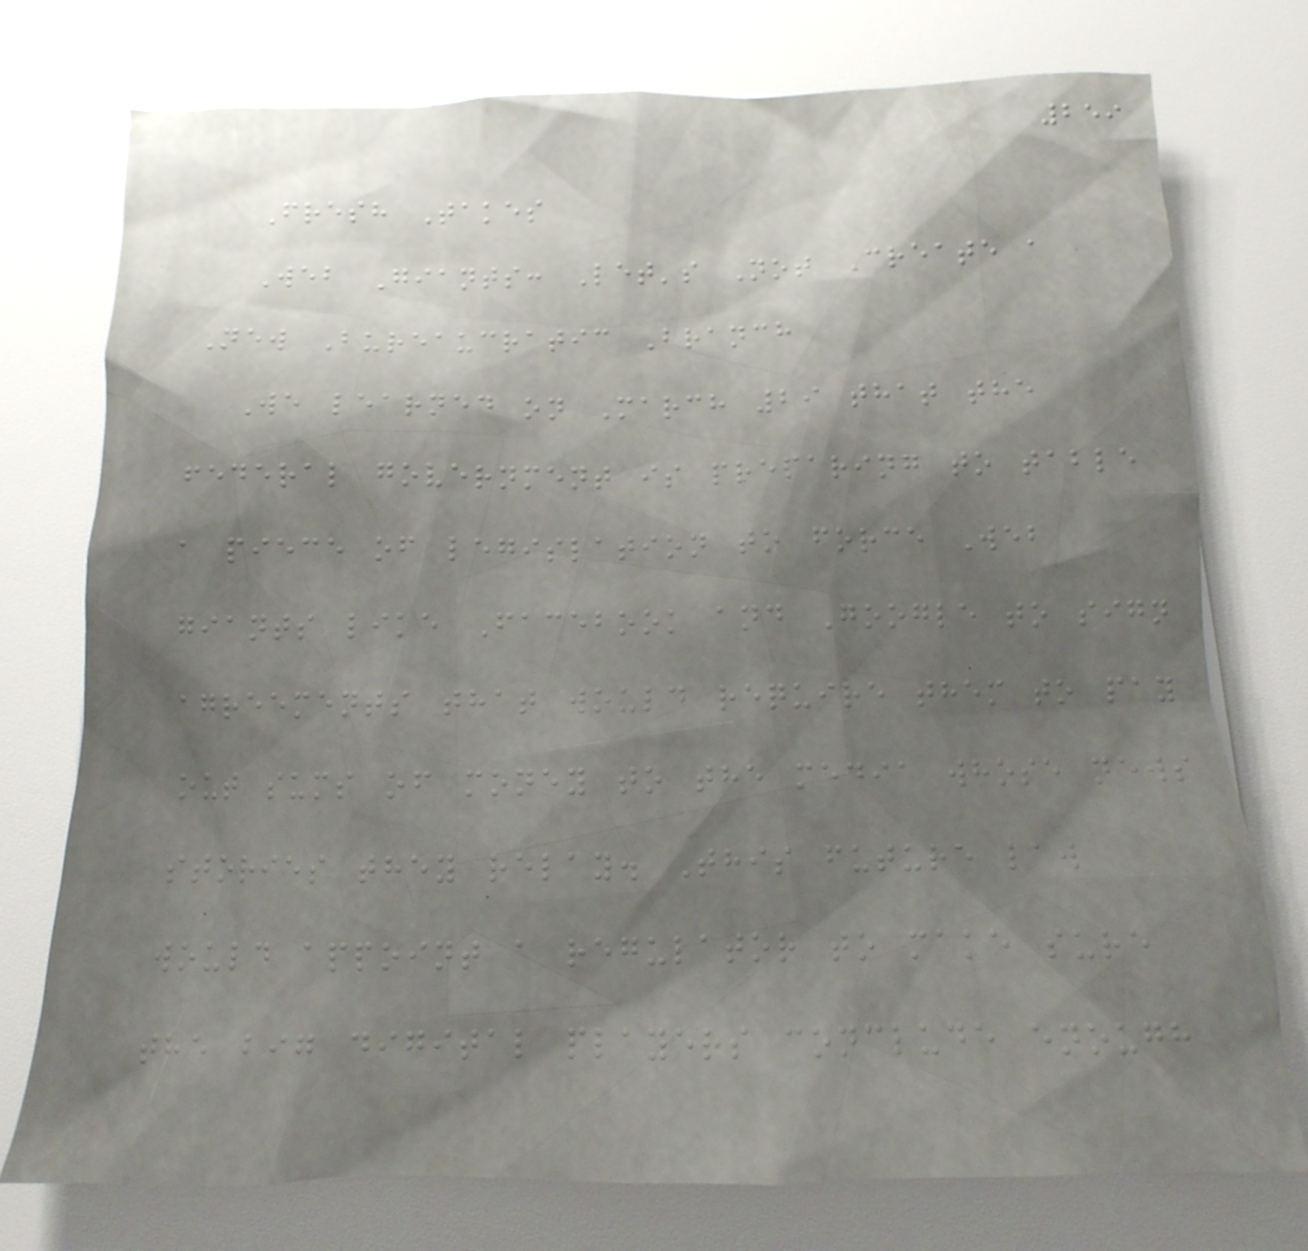259
Fresh Takes
Web Giants: Let's Not Create a
New Bureaucratic Branch
We learned on March 29 that the
federal government is preparing to table
a piece of legislation to force Web
giants like Facebook and Google to sign
agreements that would require them to pay
out sums of money to the media whose news
stories they relay. This future law
would appoint a regulator to make sure
the big digital players conclude enough
